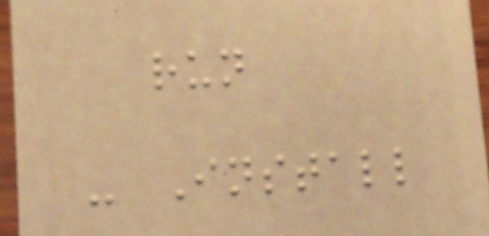run
- Install
